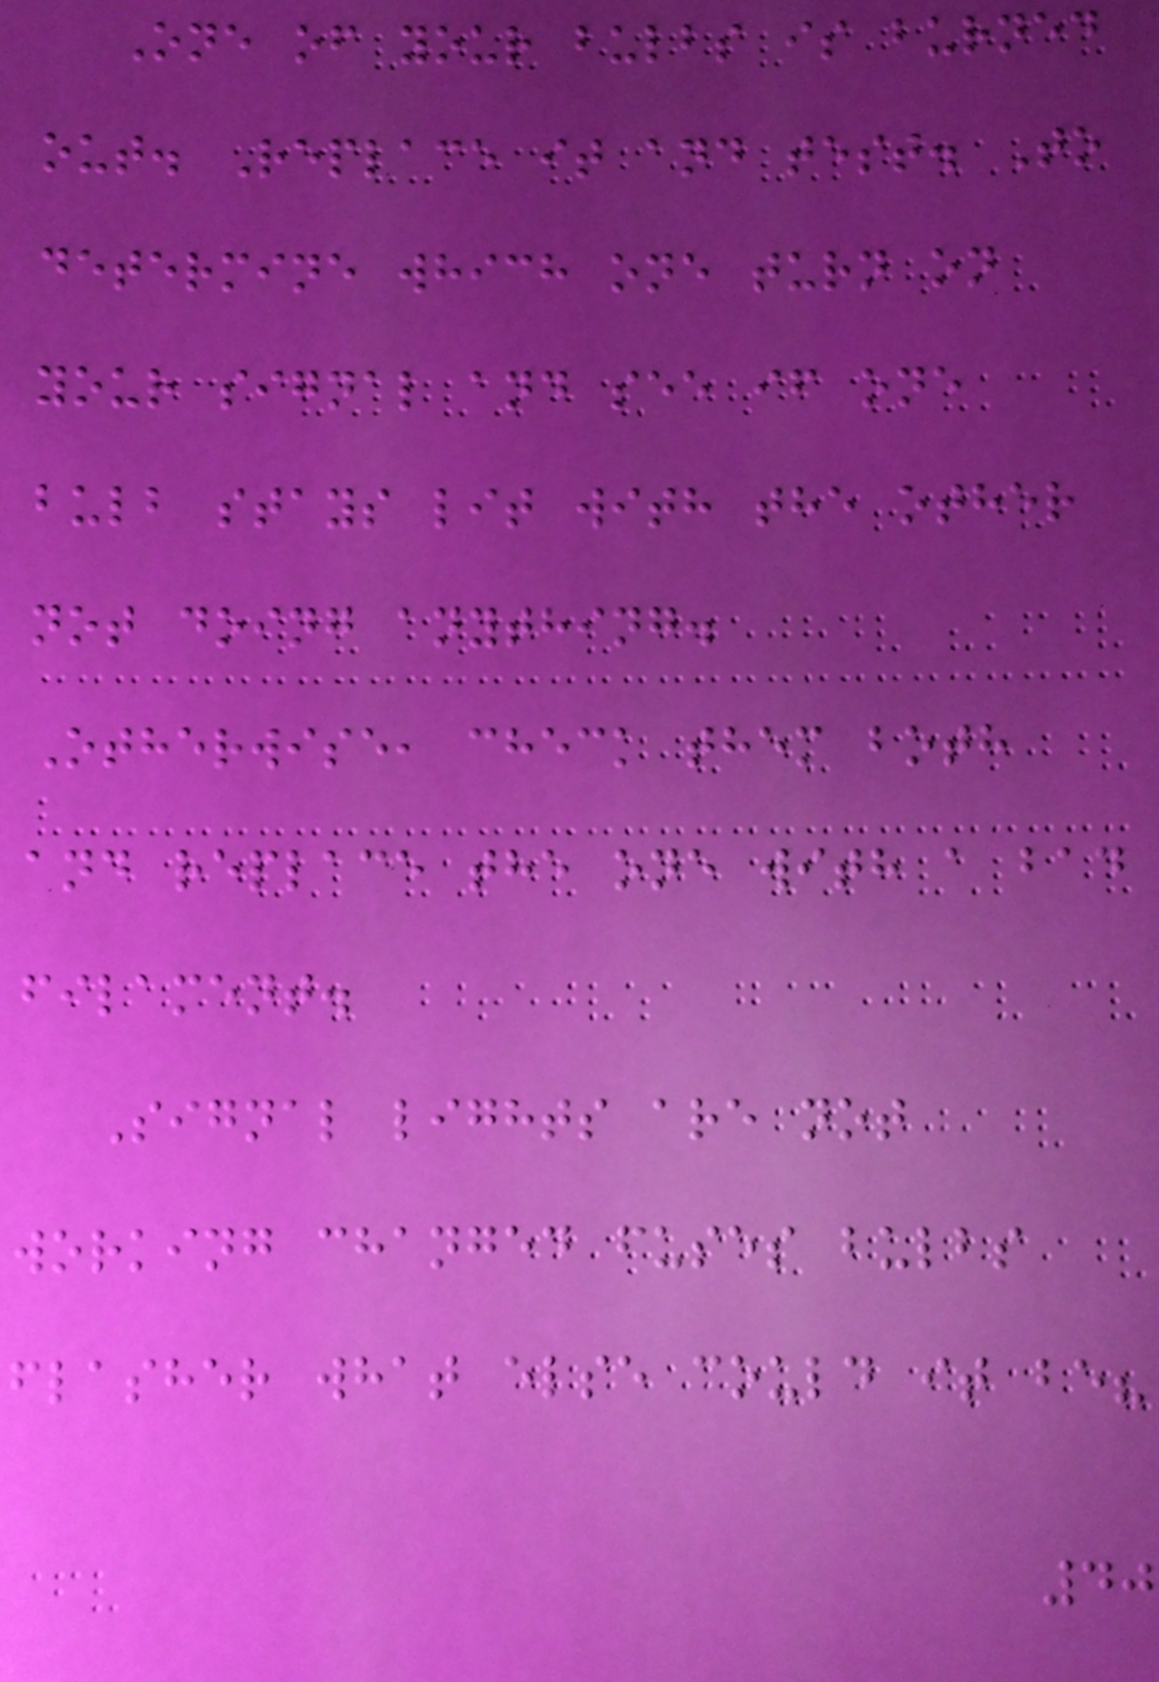One of your bulbs is burned
out. Replace it and test. To
determine which one turn on
your signal and see if one
bulb stays lit with the other
not doing anything.
Otherwise, check them both
and replace the one with a bad
filament.
Signal lights are not
working changed fuses bulbs
flasher what else could it be?
40
